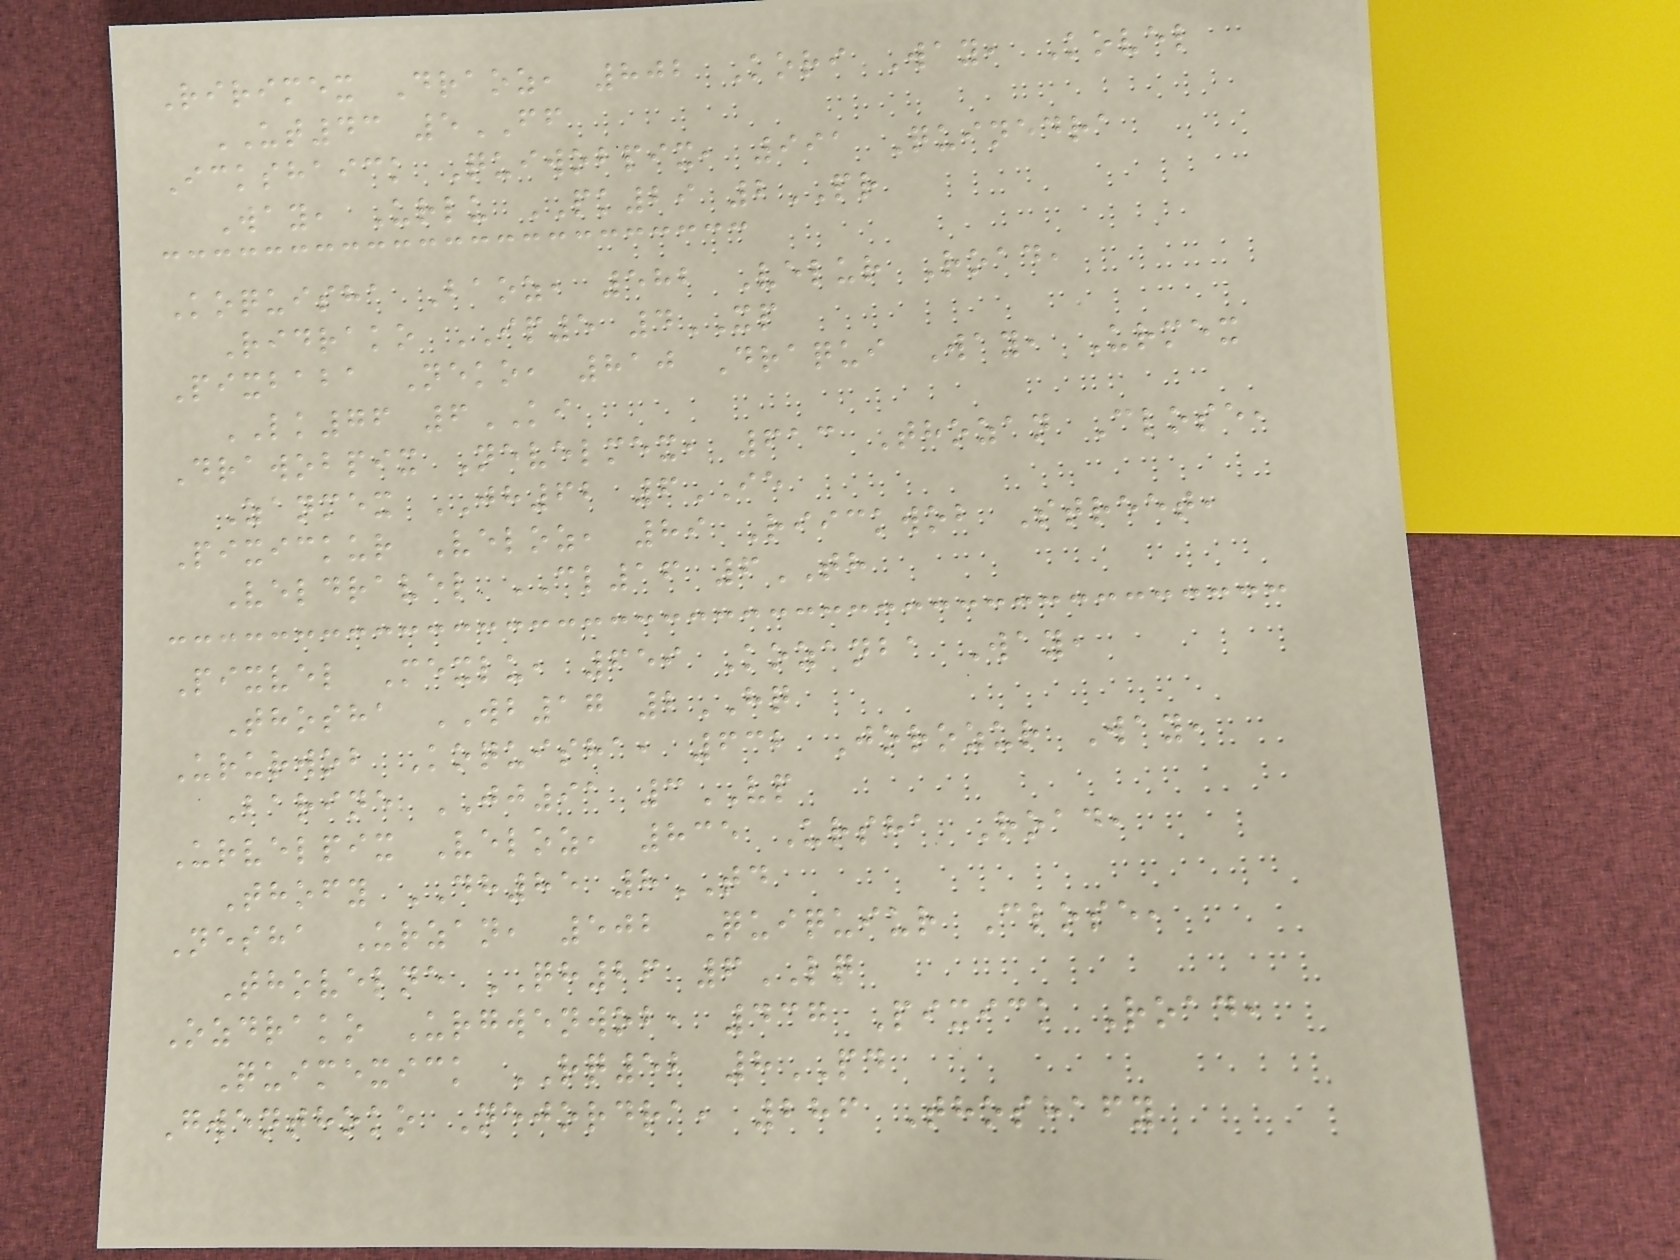Ririmex Draoz, 802 Kori Way, Kovel
UT43 5FF
Ickshaick Quiwobpix, 991 Quinedra
Way, Urlu PK29 2PR
Koquisha Baoz, 582 Velur Road,
Ridrako IP5 4XP
Pixbaba Neko, 810 Draqui Way, Urmex
LK76 6KI
Drawobpix Nevelmex, 613 Thozan Close,
Zanmex JH62 6IE
Pixickur Veloz, 89 Riickwob Street,
Veldravel CL16 6TH
Pixvel Mexlu, 659 Kozanba Way,
Thosha WB17 2HQ
Ururwob Koquisha, 632 Jorozur Way,
Barine JJ91 3VP
Urvelpix Veloz, 835 Ursha Road,
Thofy DH85 8TD
Nesha Urzan, 502 Quiquiur Close,
Thovelne QH26 6LQ
Ozdrako Urgwenwob, 437 Pixick Road,
Quimexick RQ52 8PD
Gwenthoko Nejordra, 286 Thoshafy
